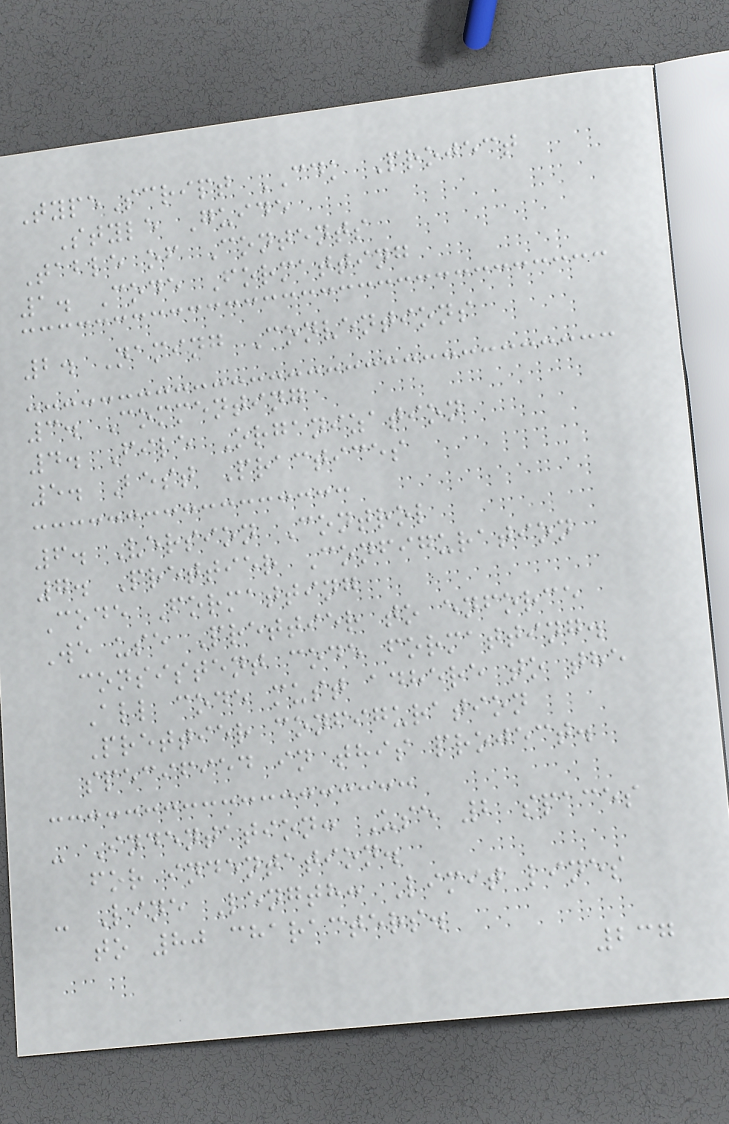TypeScript CDK Project
Style Guide
Table of Contents
1. Code Formatting
2. Naming Conventions
3. Commenting
4. File Organization
5. Best Practices
6. Version Control
7. Prettier Configuration
Code Formatting
We use Prettier to enforce
consistent code formatting.
All code must adhere to the
Prettier configuration
specified in this project.
- Indentation: Use 2 spaces
for indentation.
- Line Length: Limit lines
to 80 characters.
237
